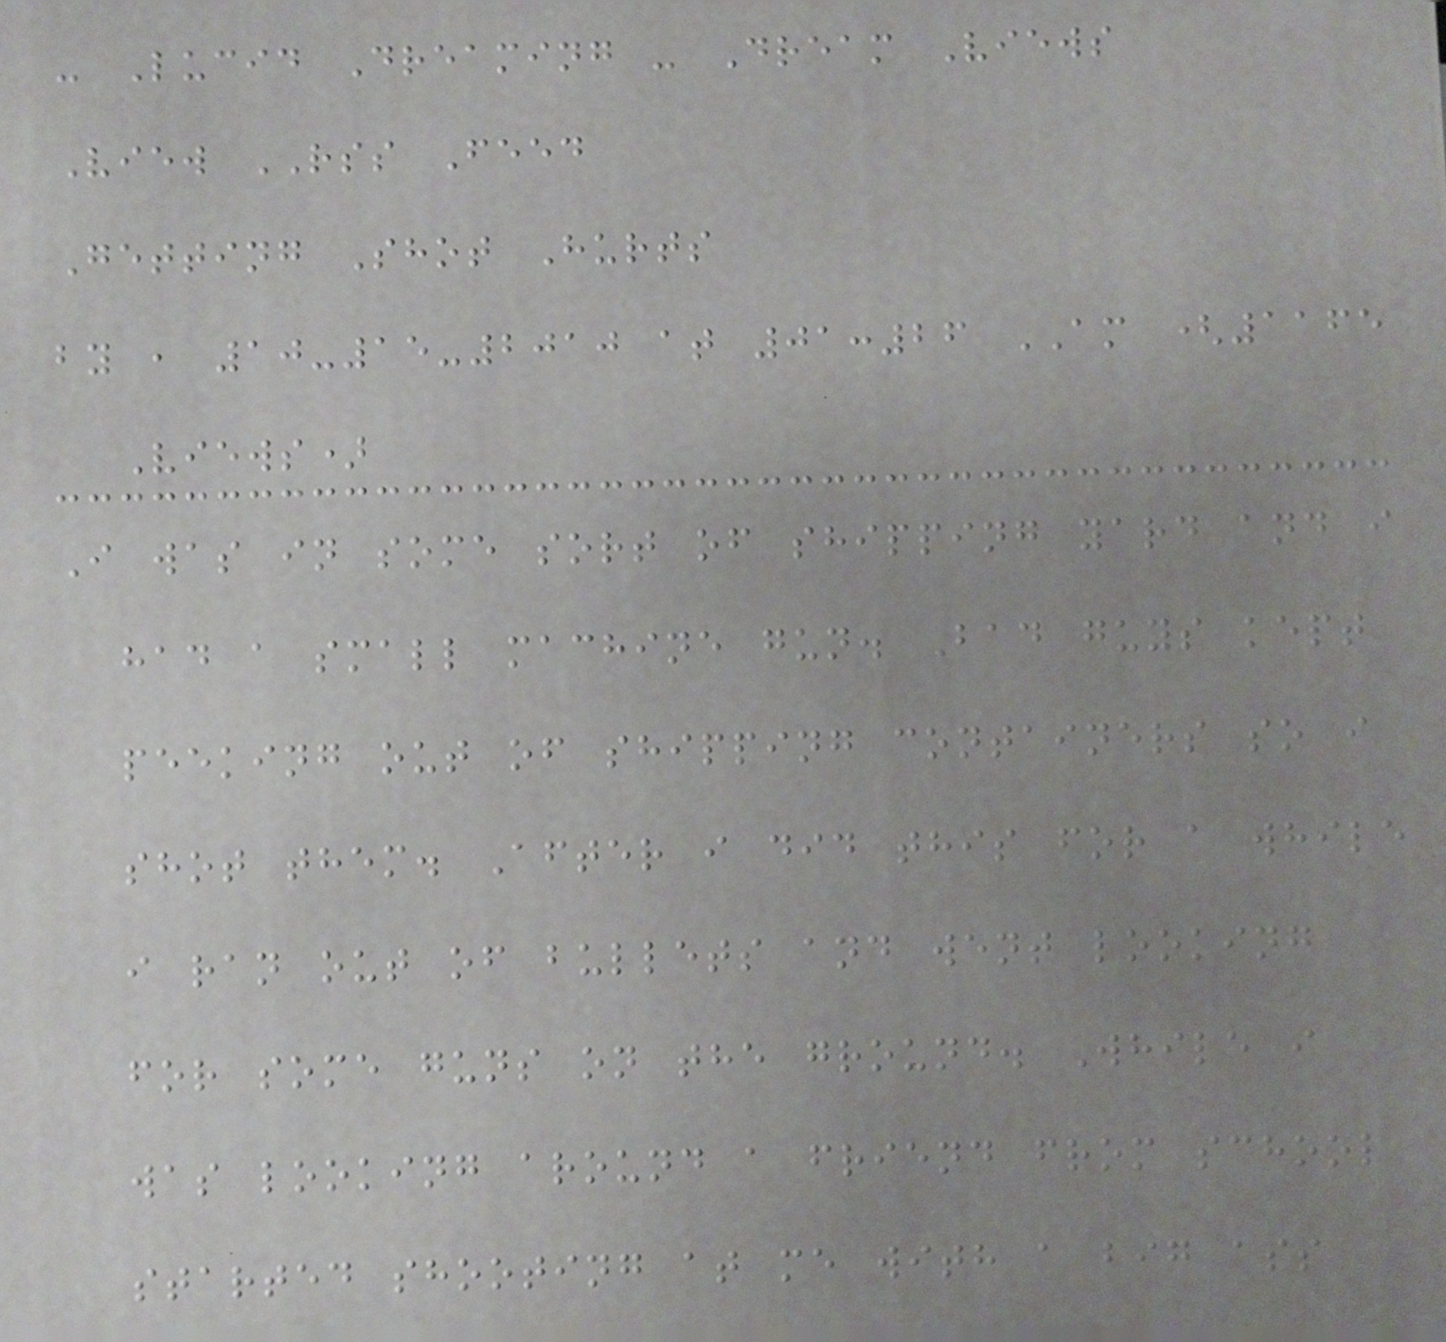- Lucid Dreaming - Dream Views
View RSS Feed
Getting Shot Hurts
by , 10-15-2010 at 01:26 AM (1165
Views)
I was in some sort of shipping yard and i
had a small machine gun. Bad guys kept
peeking out of shipping containers so i
shot them. After i did this for a while
i ran out of bullets and went looking
for some guns on the ground. While i
was looking around a friend from school
started shooting at me with a big ass
